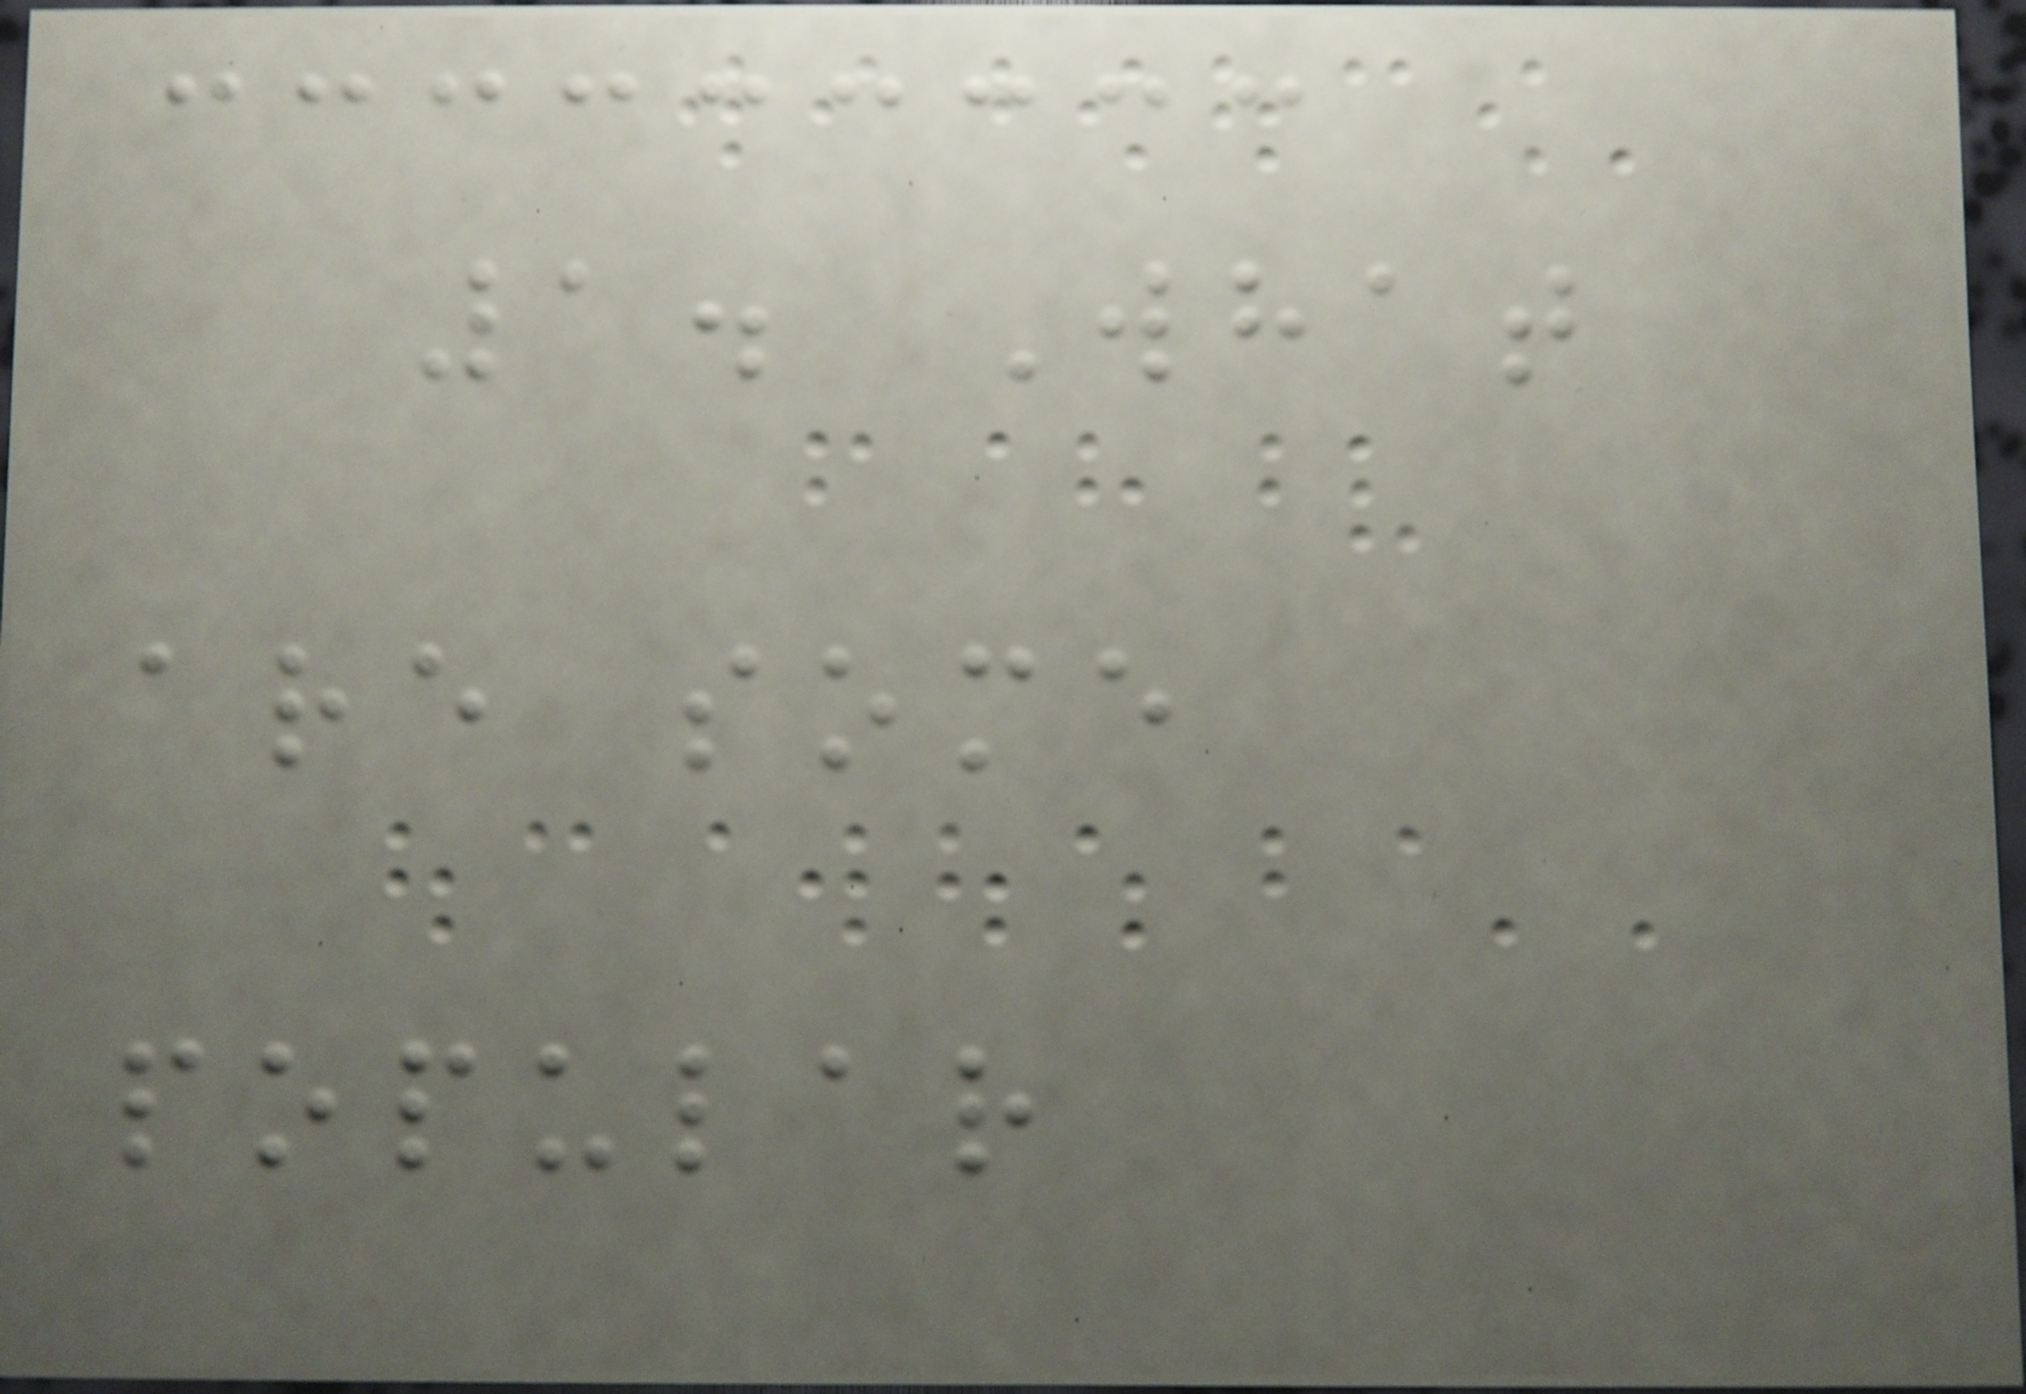1. What
are some
popular
